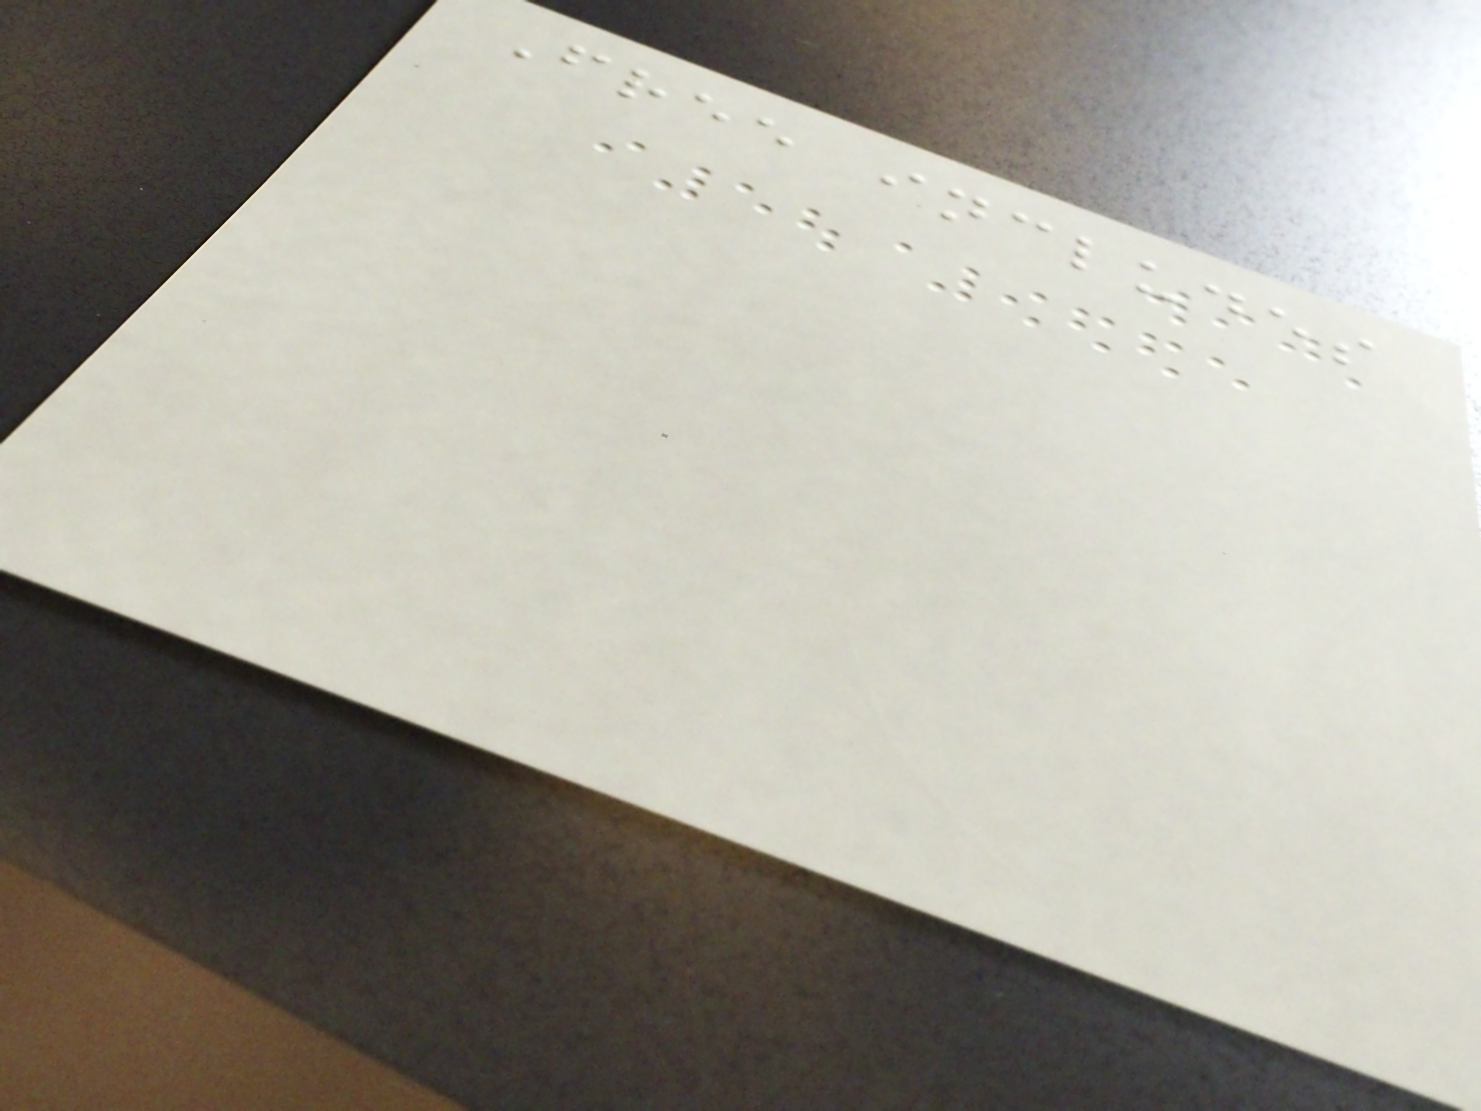Free includes
